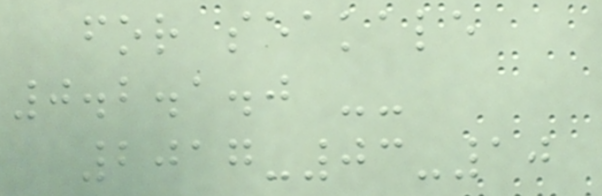for seakale
0.2.1.0 --
2017-03-10
